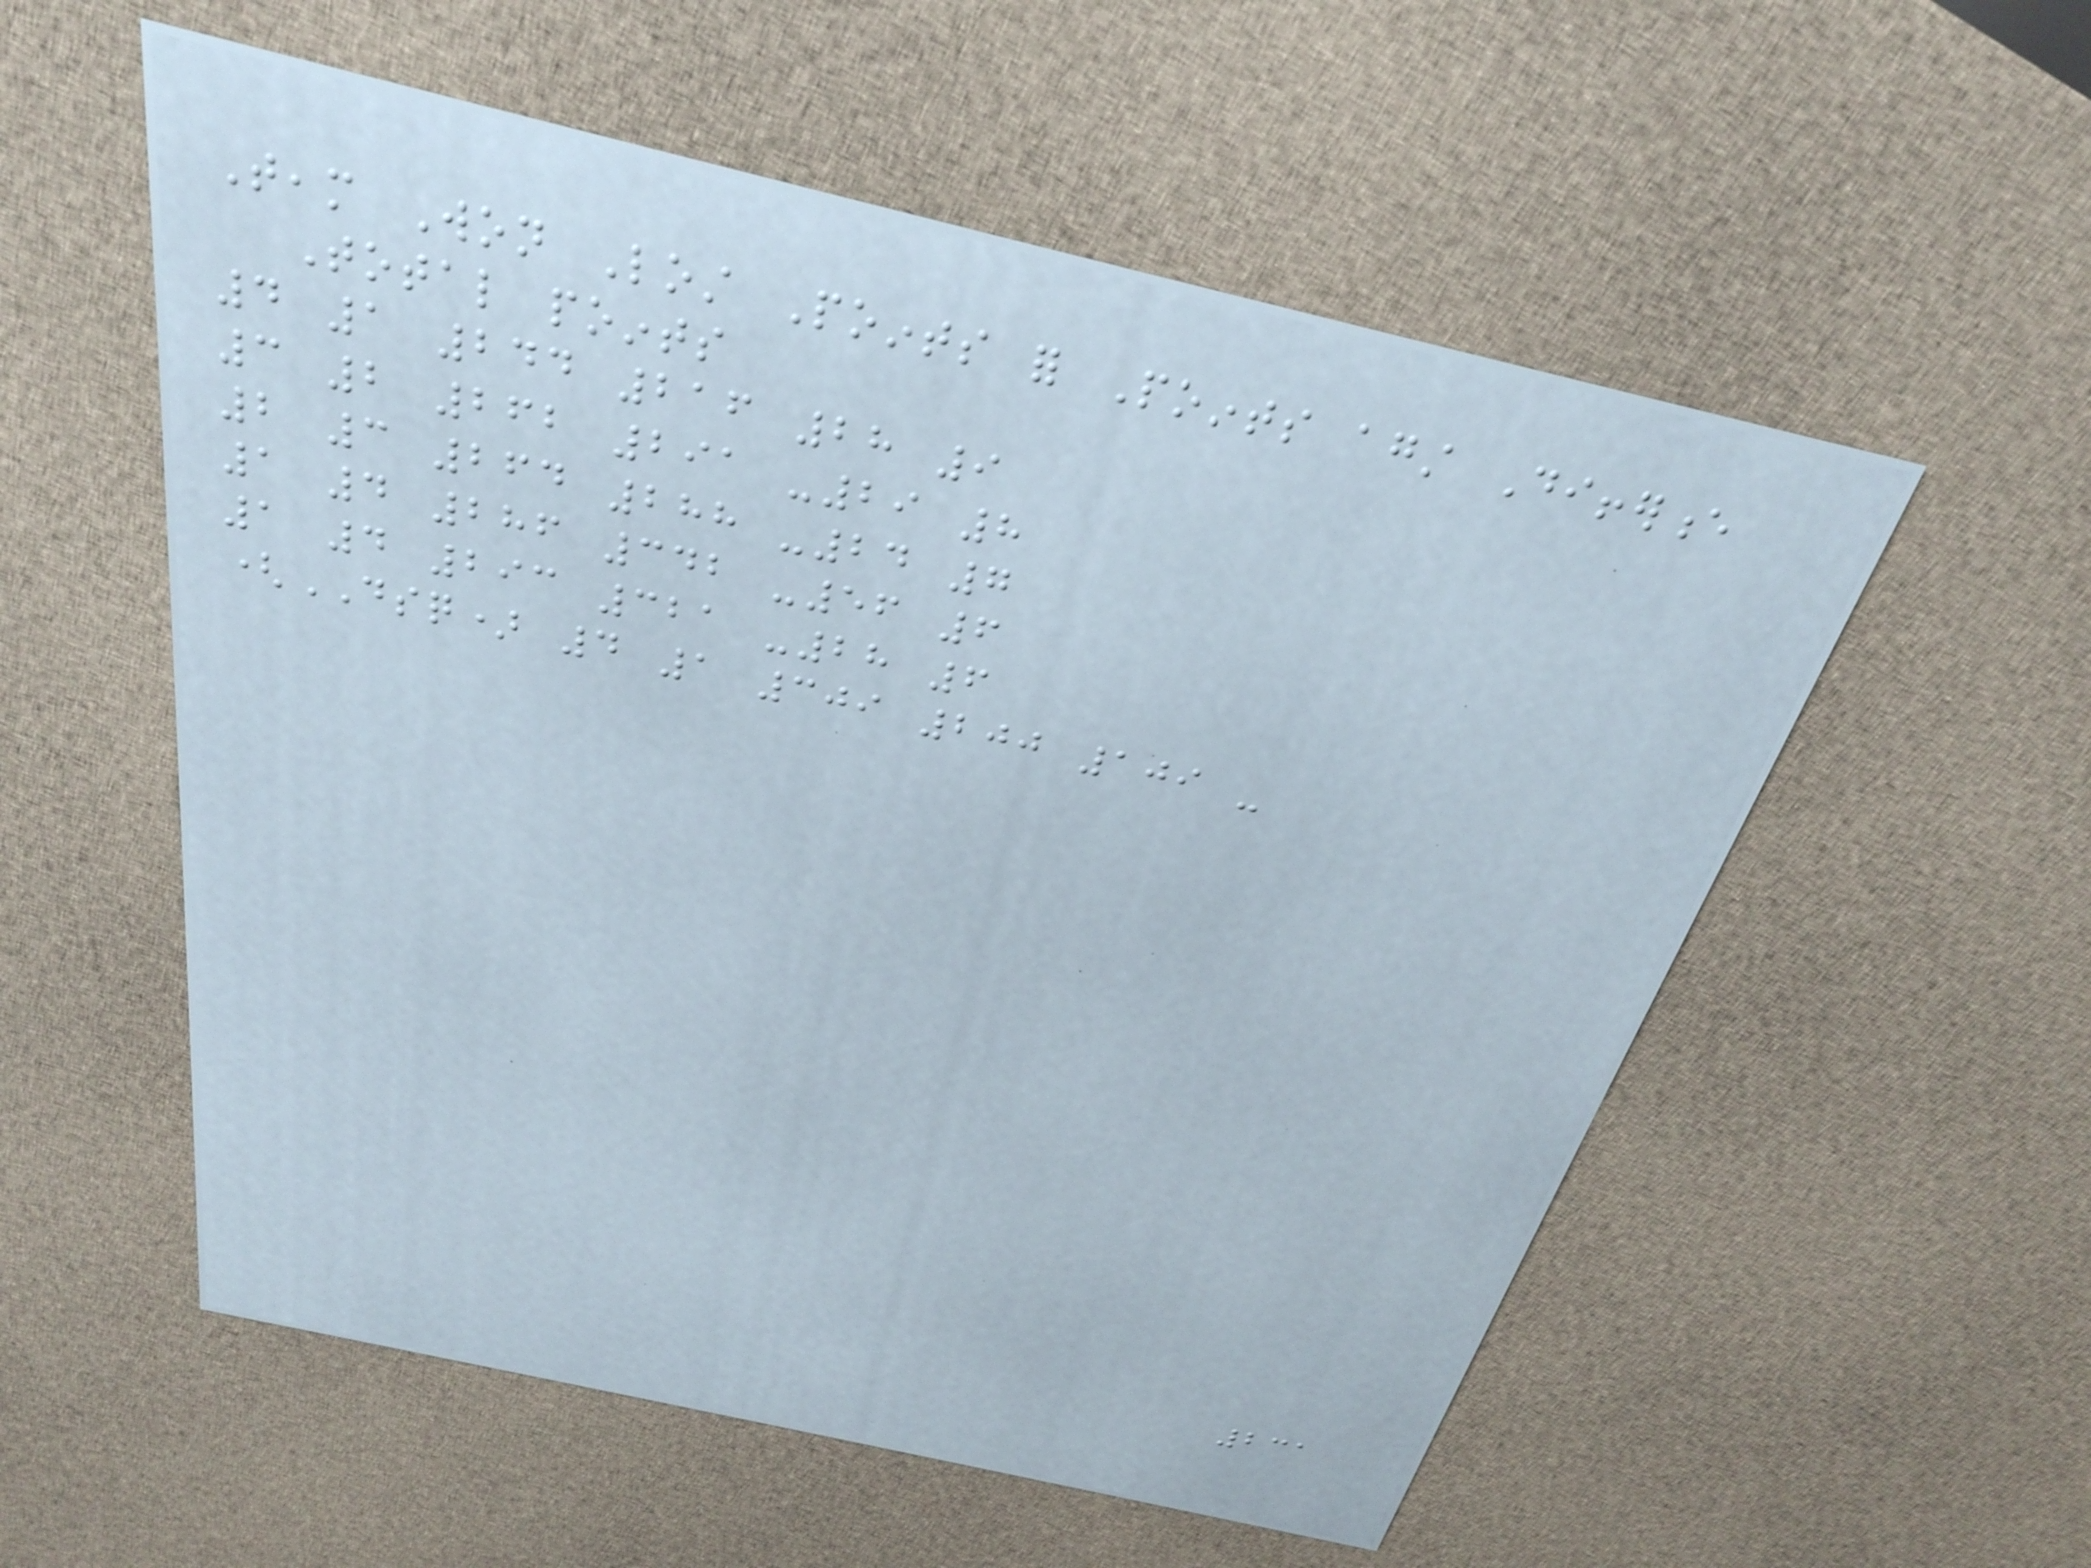Team Won Lost Points for Points against Difference
Total points
4 1 244 216 28 9
3 2 262 291 -29 8
2 3 264 288 -24 7
1 4 286 342 -56 6
1 4 293 321 -28 6
(DSQ) 4 1 309 200 109 -
231
